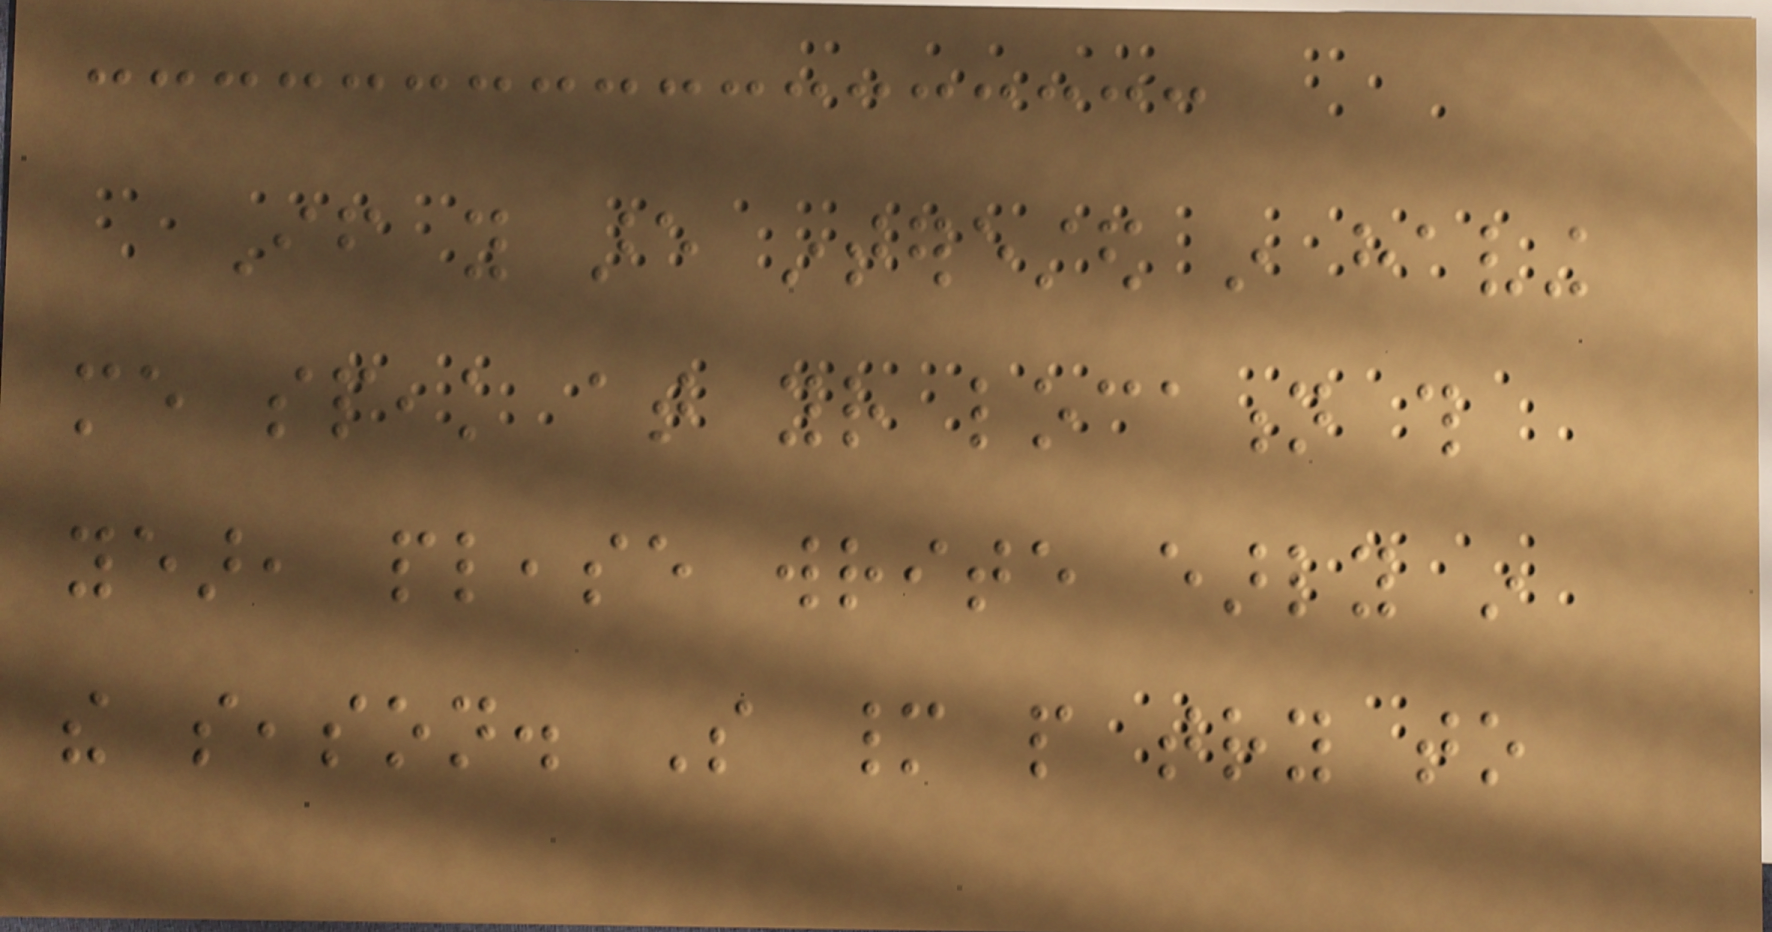If you are interested in having
me speak at your location this
year, please write early in
the season. So many people try to
